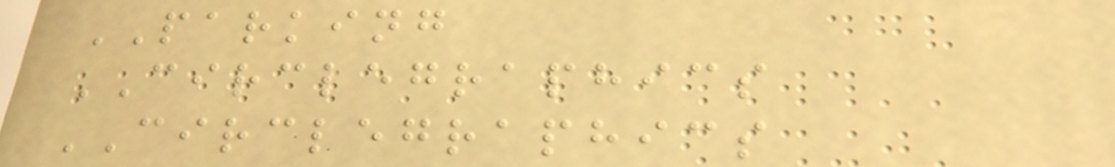PARKING
CIRCLEGRAPHICS
CIRCLEGRAPHICS
